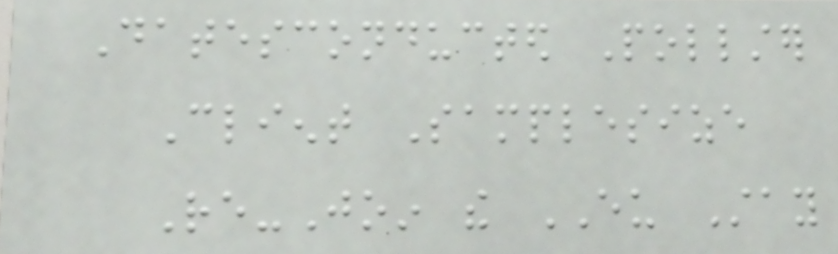Datesconducted Pollster
Client Samplesize
Re-Join the EU Stay
